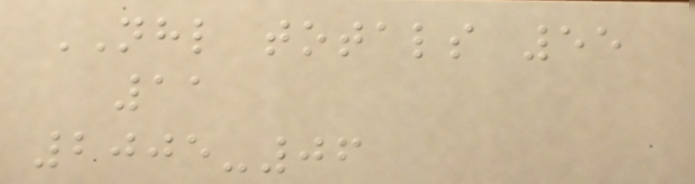NHL totals 55
11
2005-06
